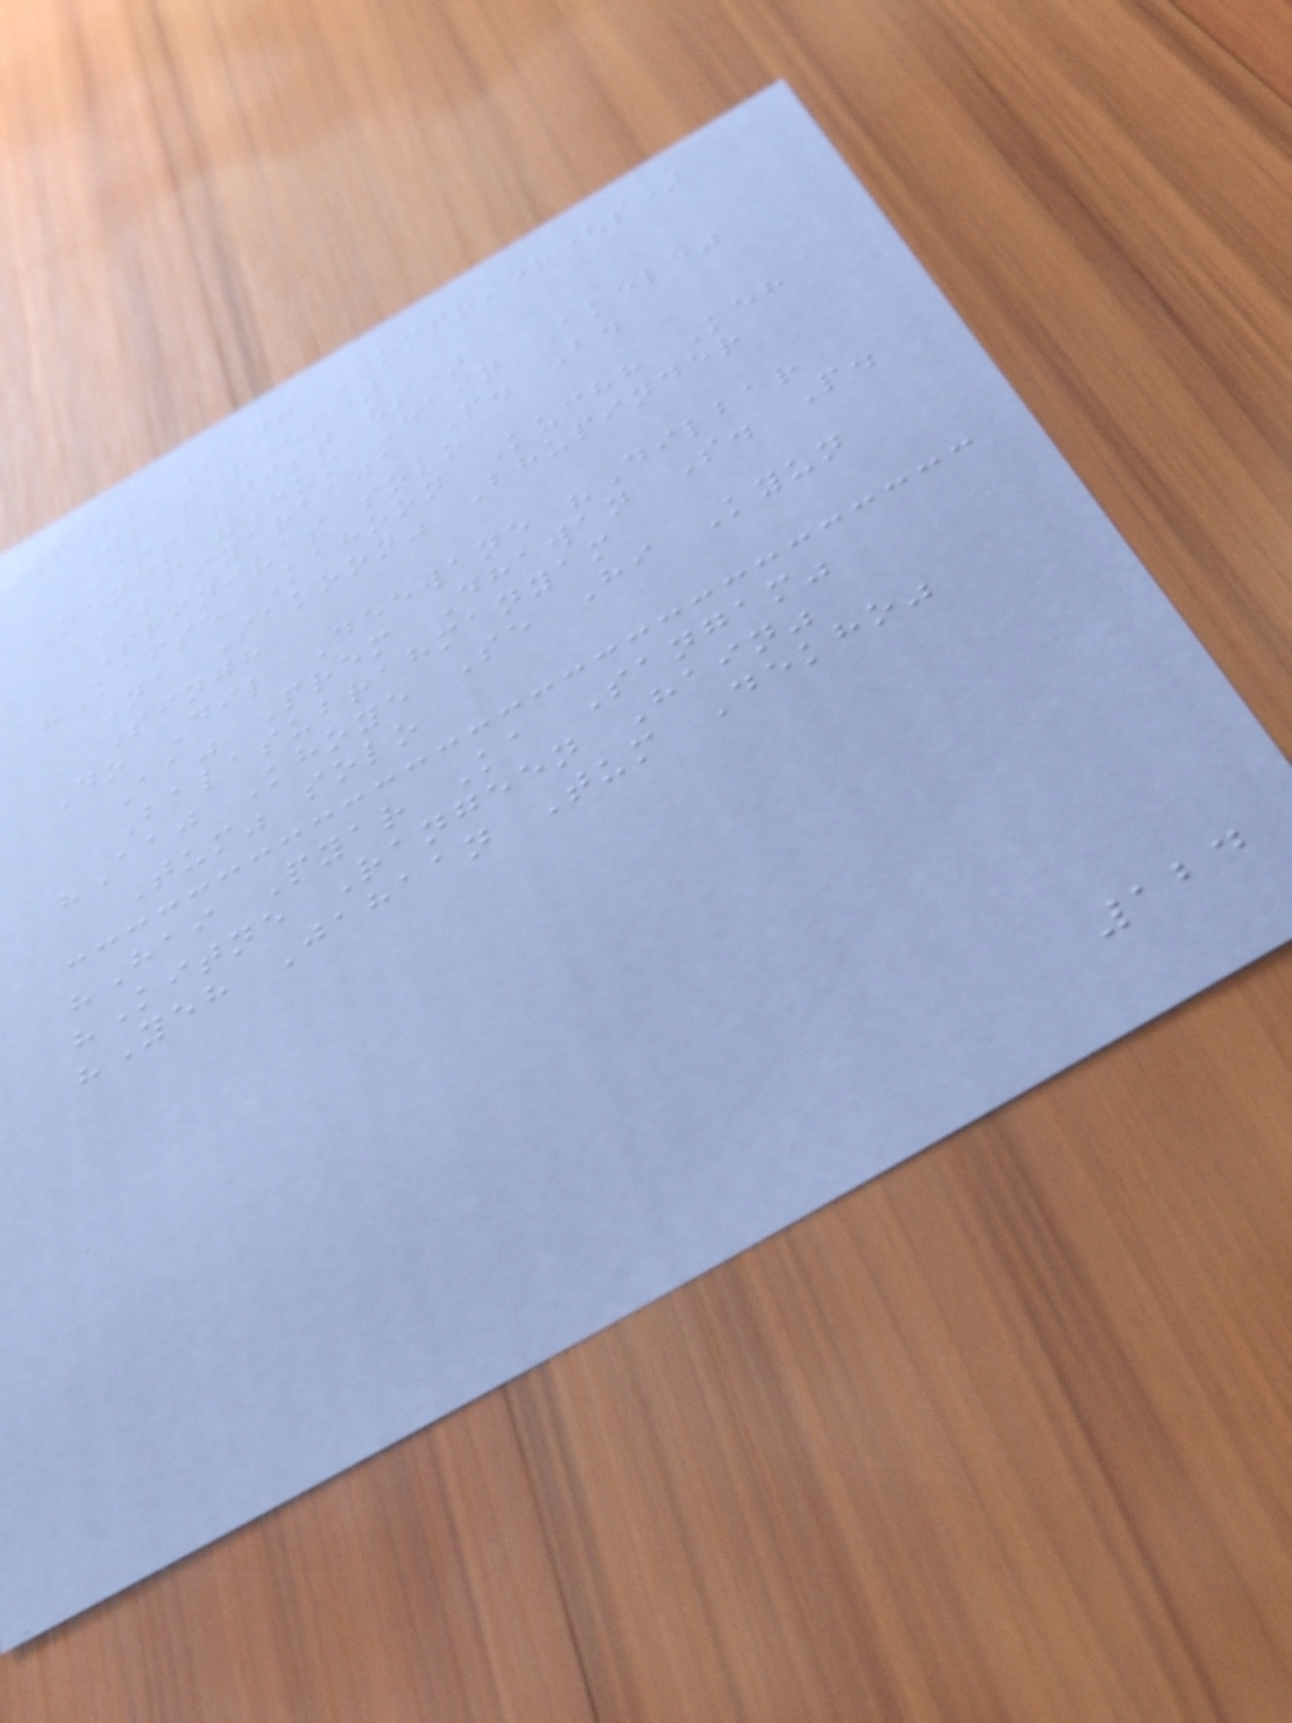Film Song Composer(s)
Writer(s)
Co-artist(s)
Nandu "Hum Hain Akele"
Ilaiyaraaja P. B.
Srinivas solo
"Kaise Kahoon Kuchh Keh
Na Sakoon" Bhupinder
Singh
Do Dil Deewane "Dilbar
Aa" Prem Dhawan S. P.
Balasubrahmanyam
"Aaj Khoye Se Hi Kyun
Tum" solo
"Hai Pyar Ka Sangam"
"Kitne Rangeen Hain"
"Yeh Jahaan Tum Dekho"
124
